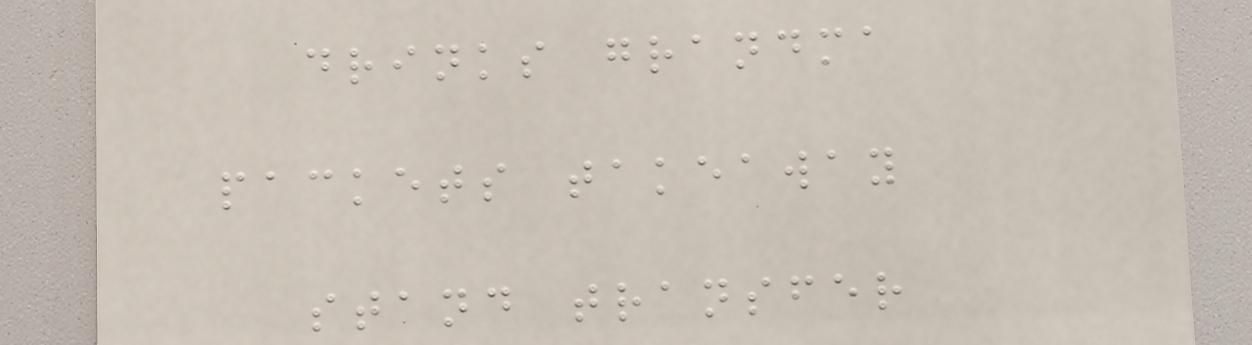drinks grandma
packets takeaway
stand transfer
